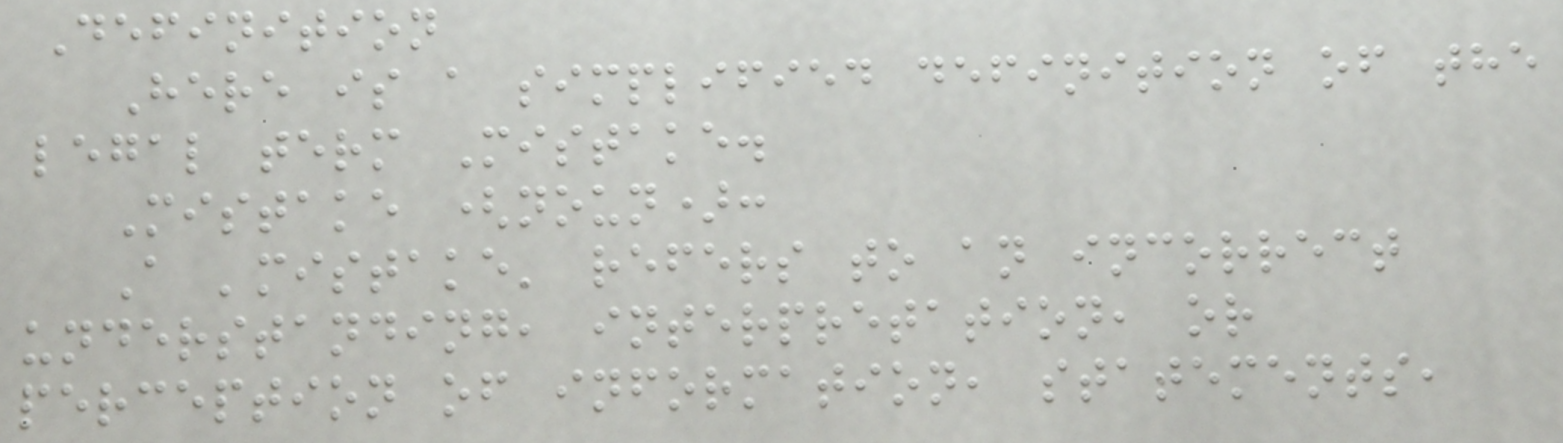Definition
Here is a simplified definition of the
legal term Mistake.
Mistake (noun):
A 'mistake' refers to an incorrect
understanding, interpretation, or
perception of information, statements,
